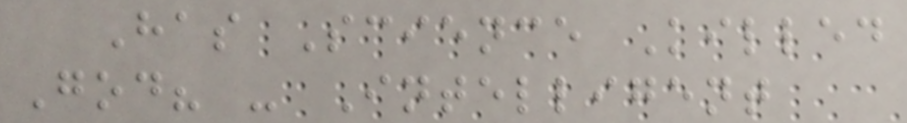Has Science Killed
God? - Intelligent
